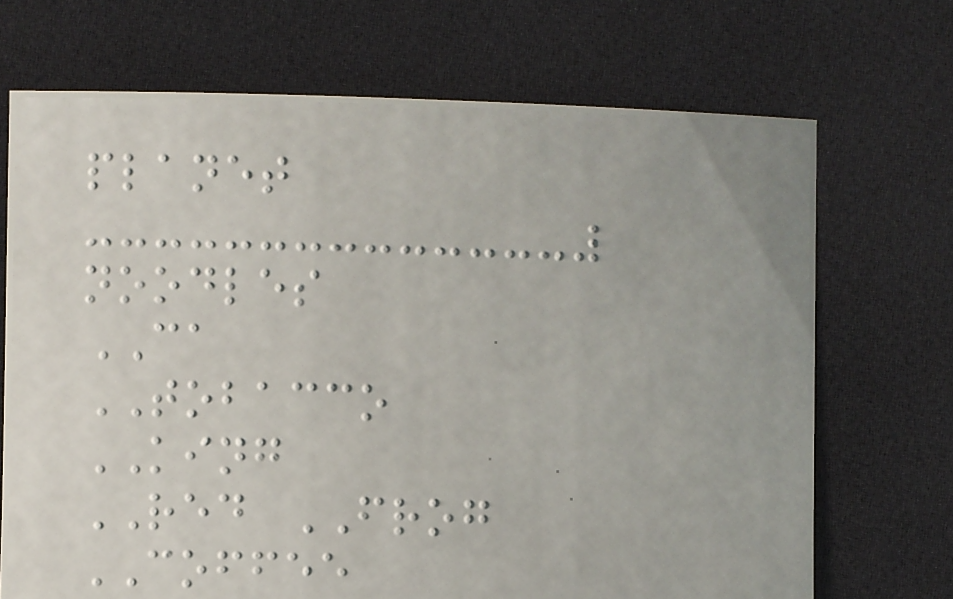planet
noodles
CA
TOBACCO
KING
RED FROG
COFFEE
